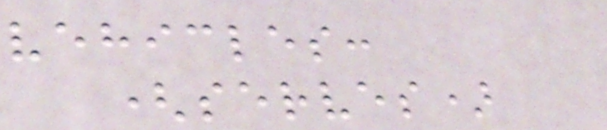vehicles:
(serves)
